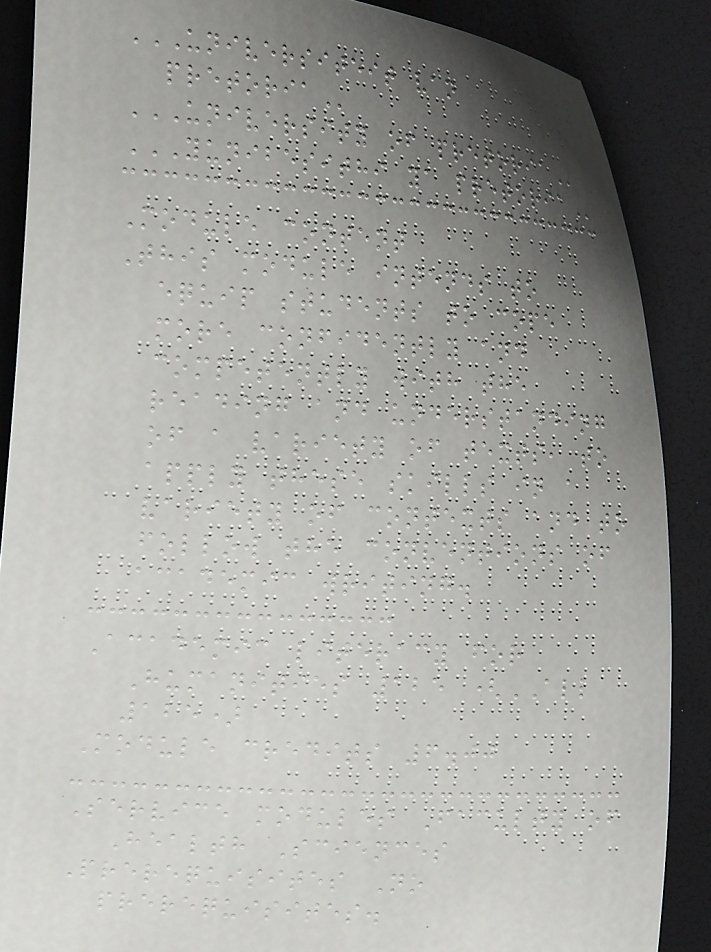UNIVERSITEIT VAN
PRETORIA
UNIVERSITY OF PRETORIA
YUNIBESITHI YA PRETORIA
Module content
This module intends to
equip students to cope
more confidently and
competently with the
reading and understanding
of a variety of texts, to
apply these skills in a
variety of contexts and to
follow the conventions of
academic writing.
Academic literacy for
Humanities 125 (ALL
125)
Module credits 6.00
Service modules Faculty of
Health Sciences
Prerequisites No
prerequisites.
